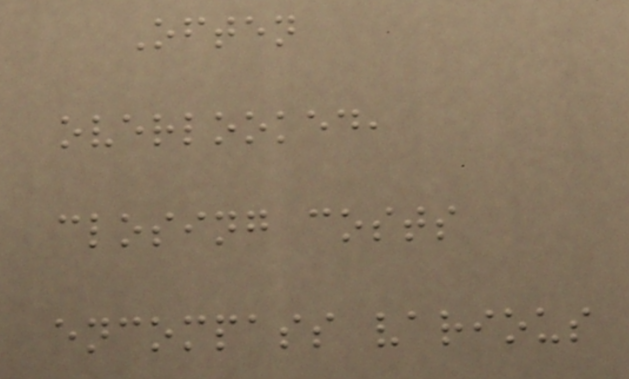Often
overlooked,
closing costs
encompass various
